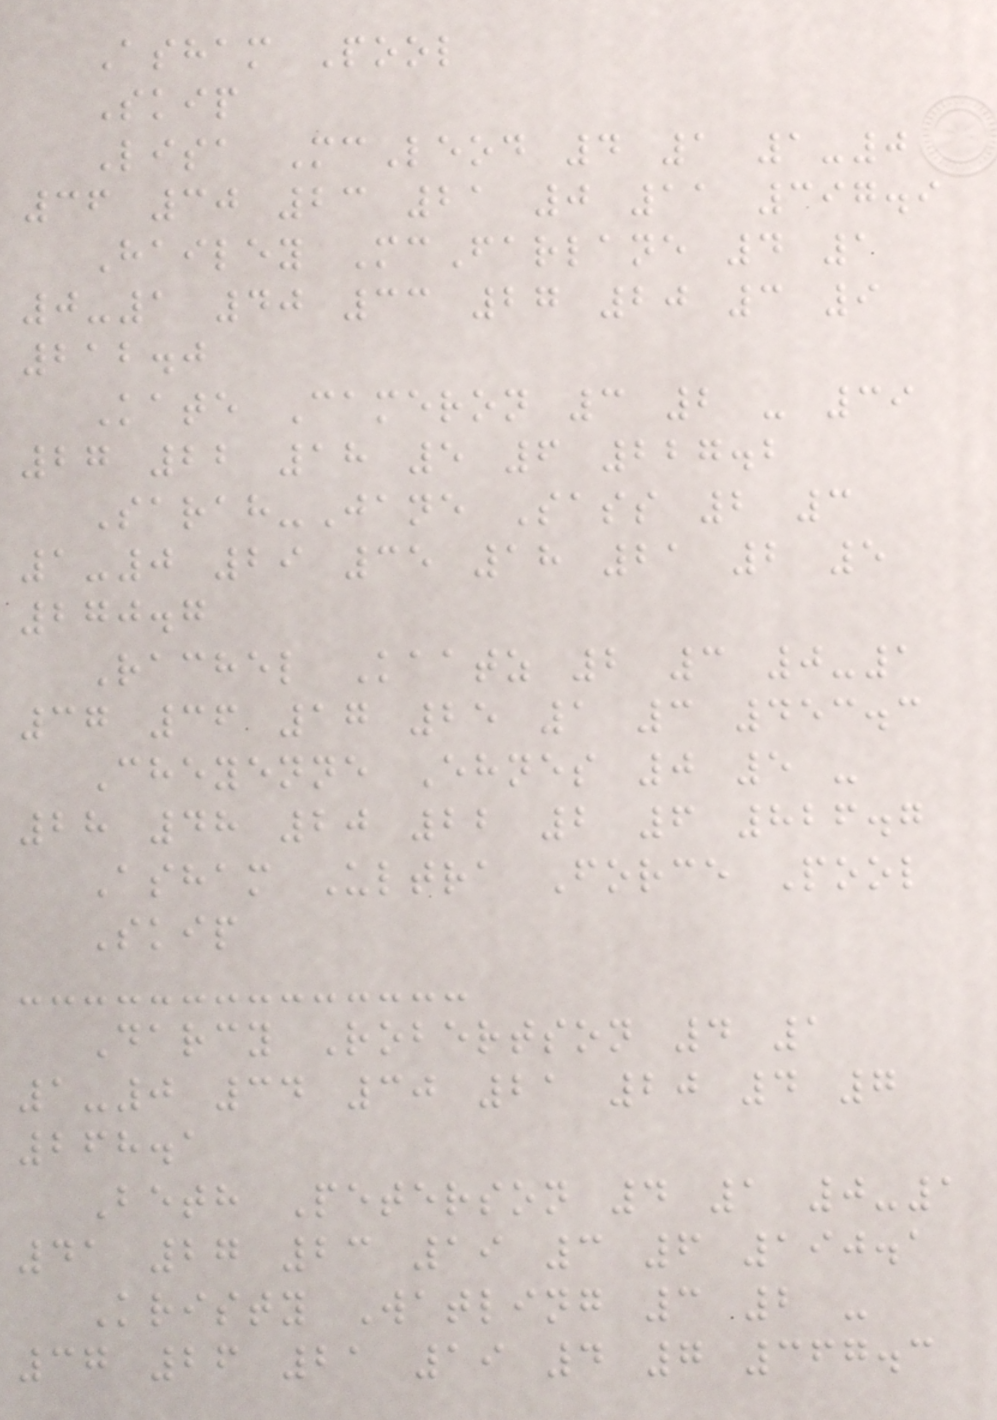Asham Pool
Skip
Lisa McLeod 4 1 1-0
36 30 23 21 0 11 397.9
Hailey McFarlane 4 1
0-1 40 33 27 20 3 9
212.0
Kate Cameron 3 2 - 39
27 22 18 5 6 227.2
Sarah-Jane Sass 2 3
1-0 29 35 18 21 2 5
270.7
Rachel Kaatz 2 3 0-1
37 36 17 25 1 3 453.3
Cheyenne Ehnes 0 5 -
28 48 20 22 2 6 826.7
Asham Ultra Force Pool
Skip
Darcy Robertson 4 1
1-0 34 30 21 20 4 7
268.1
Beth Peterson 4 1 0-1
41 27 23 19 3 6 190.1
Kristy Watling 3 2 -
37 26 21 19 4 7 367.3
